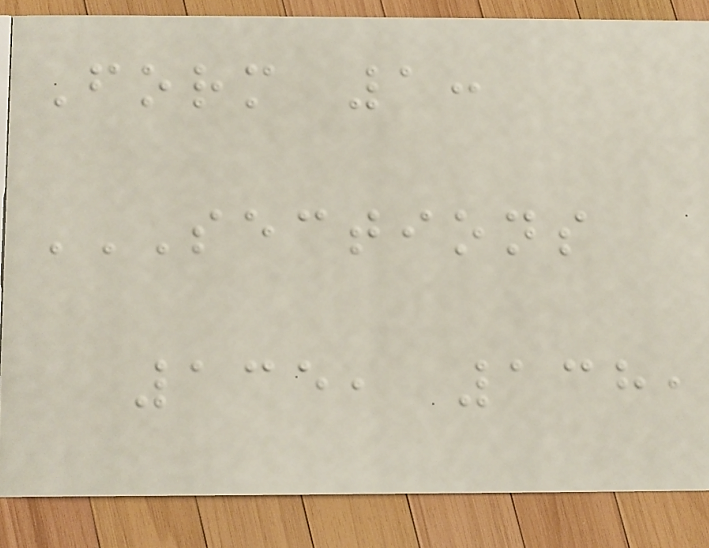Form 1:
SECTIONS
135, 138,
